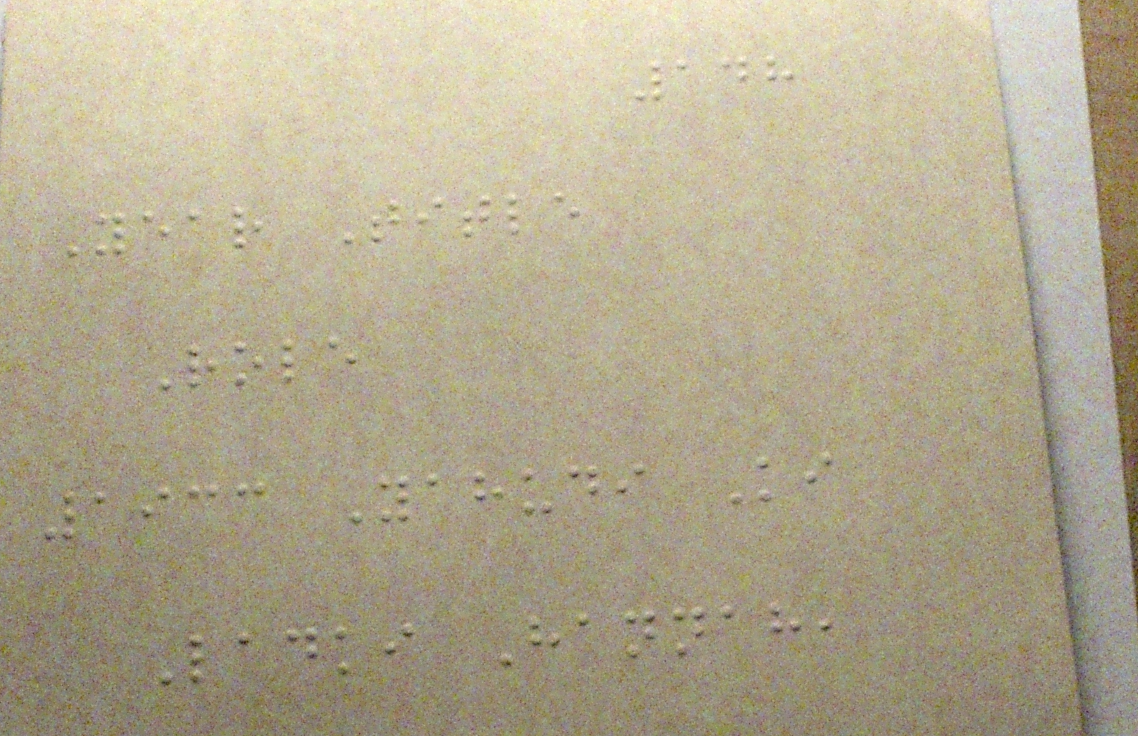148
Year Title
Role
1933 Yahudi Ki
Ladki Hannah,
